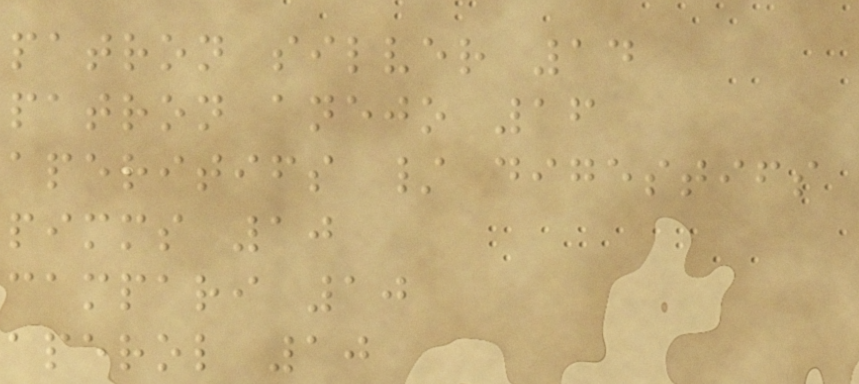patron silver 14
patron anejo 16
aperitifs / digestifs
pimms 10
campari 10
aperol 10
